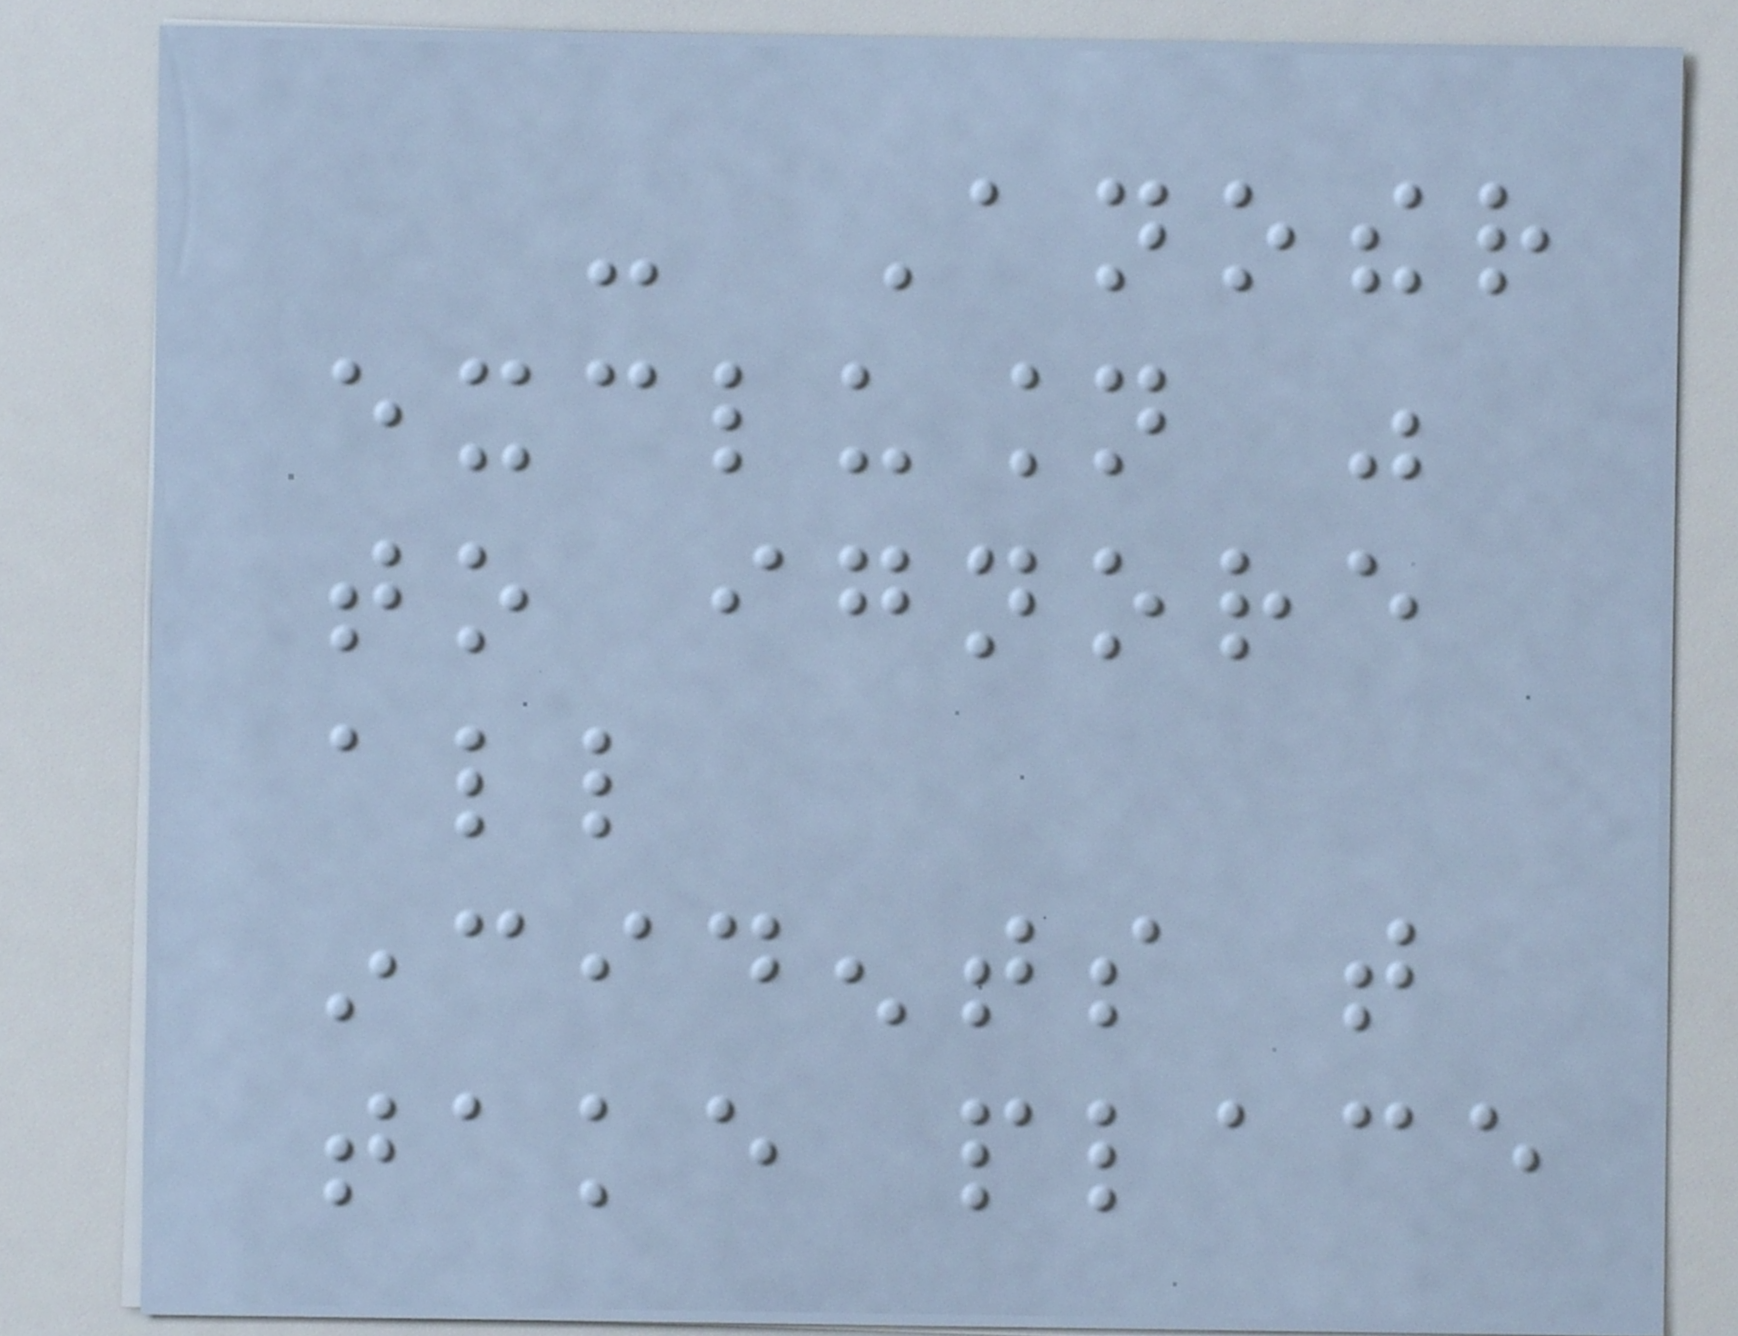- Another
exclusion was
to ignore
all
incidents that
take place
